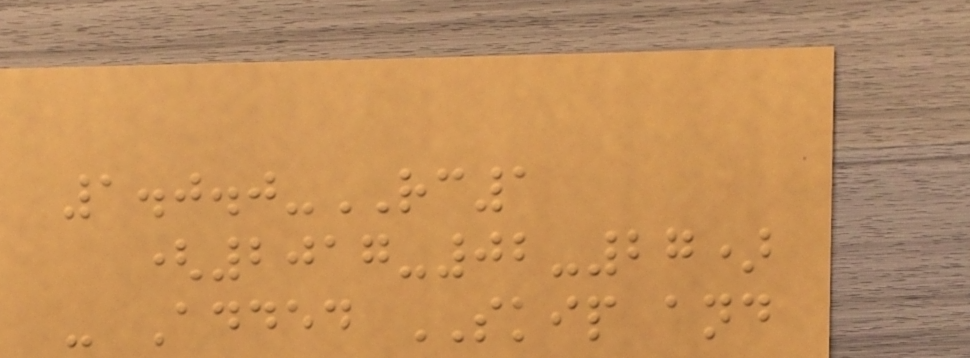1.0.0-RC1
(2017-02-27)
- Added SKIP and
